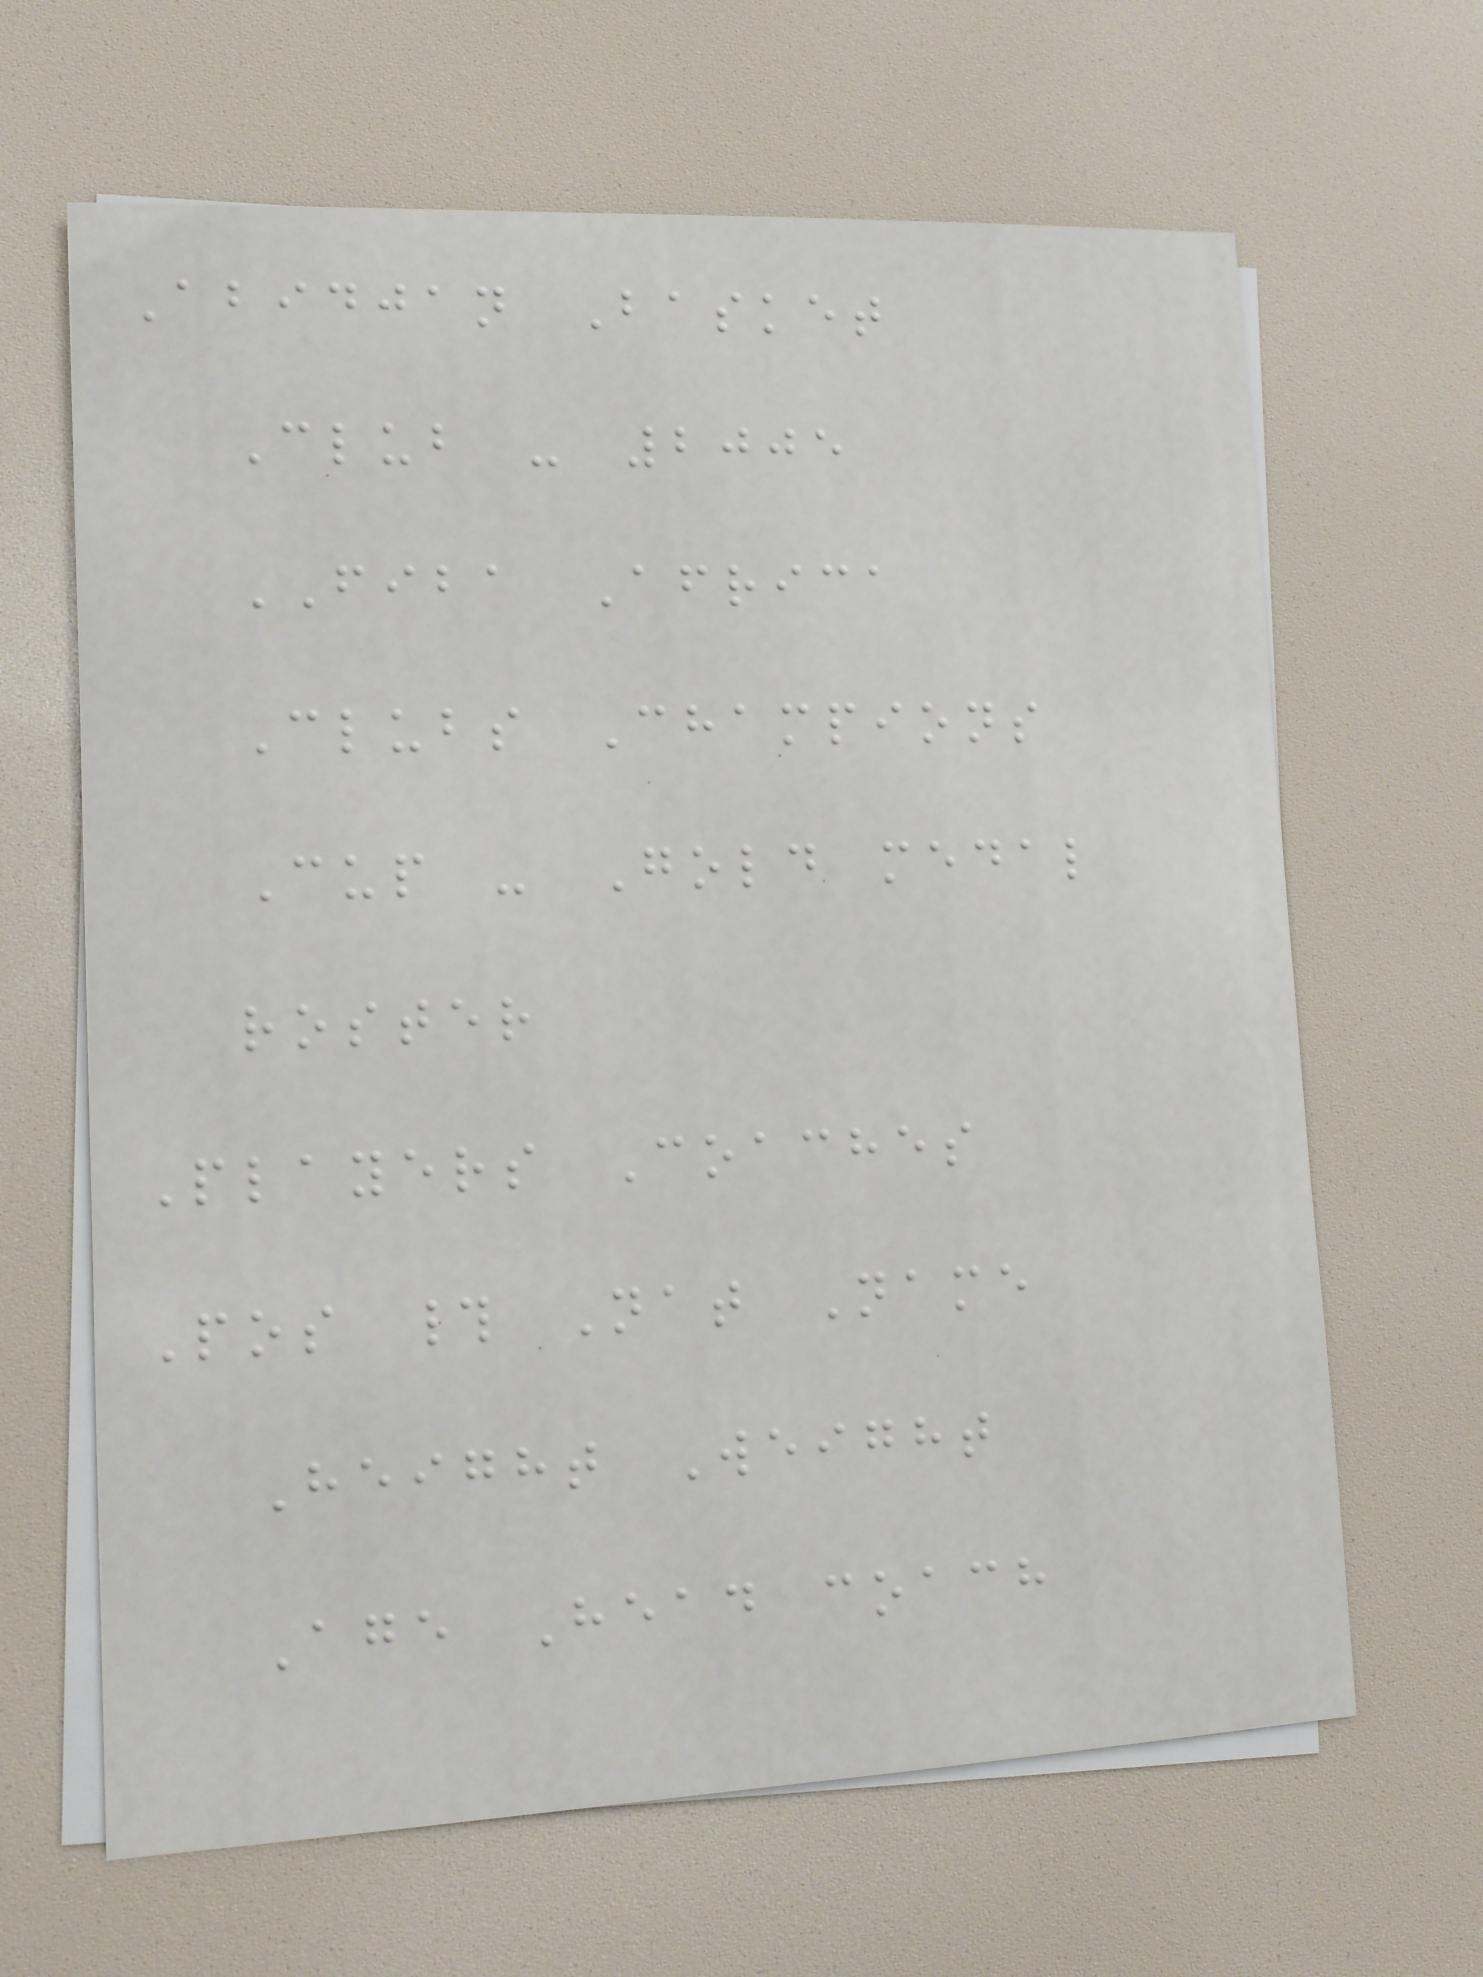Abidjan Basket
Club - 2005
FIBA Africa
Clubs Champions
Cup - Gold medal
roster
Players Coaches
Pos # Nat Name
Height Weight
Age Head coach
